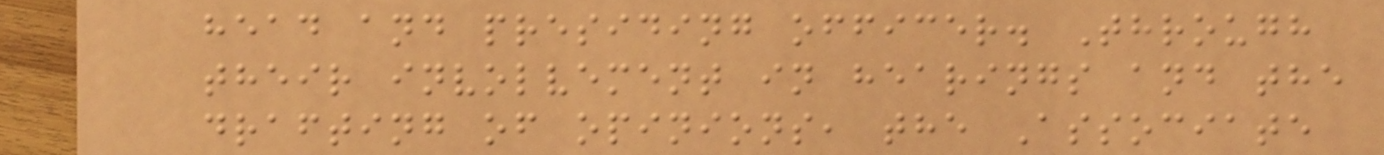head and presiding officer. Through
their involvement in hearings and the
drafting of opinions, the Associate
